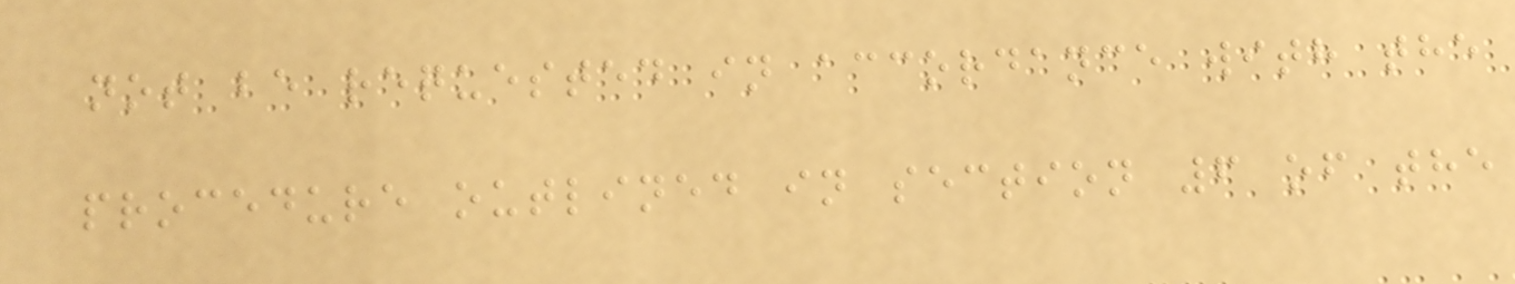not be requested in accordance with the
procedure outlined in section 6 of the
